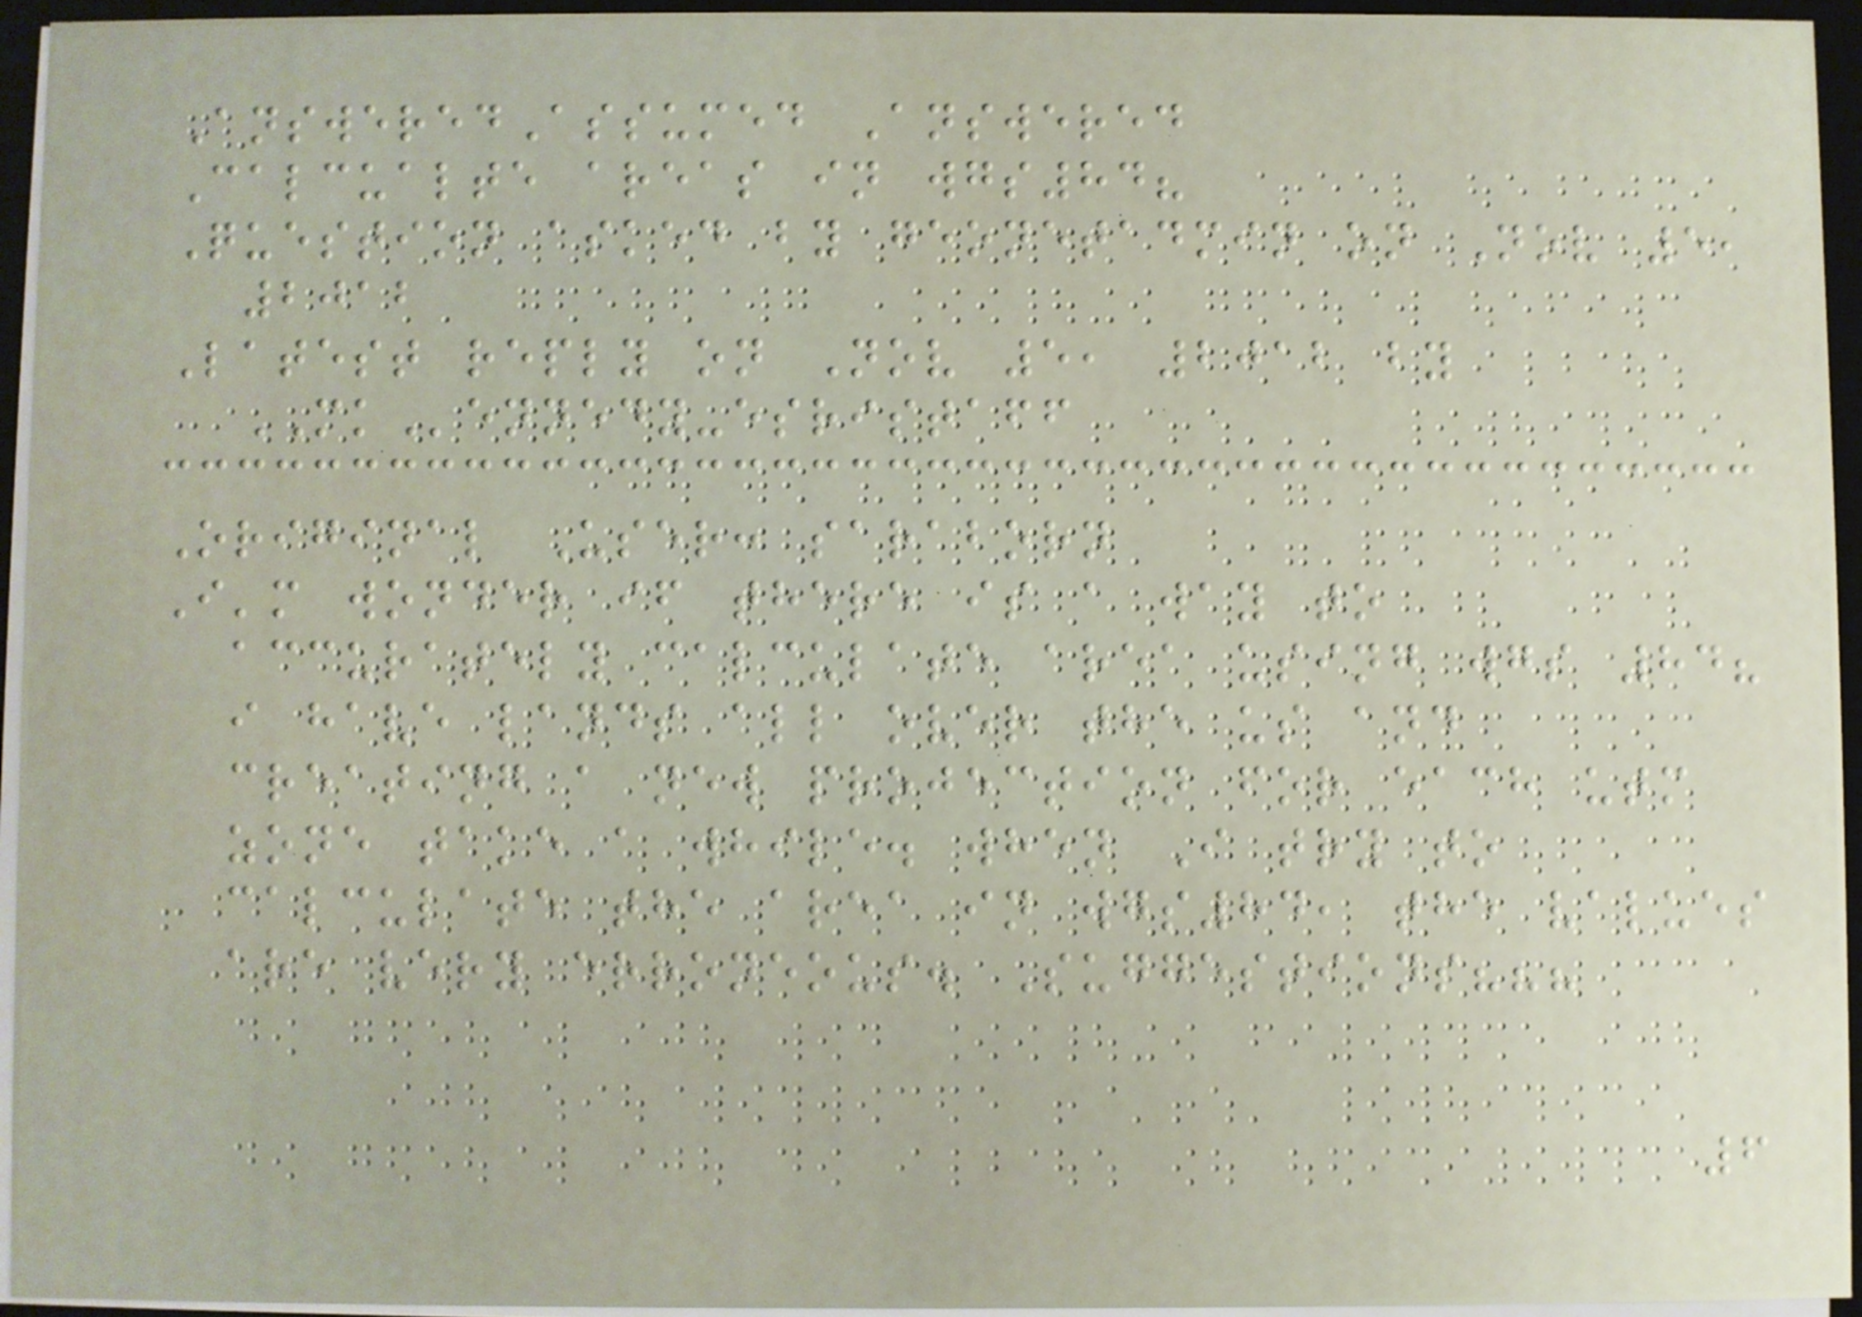AnsweredAssumed Answered
Calcualte areas in wgs84?
Question asked by geonetadmin on Nov 5,
2012
Latest reply on Nov 5, 2012 by
MKennedy-esristaff
Original User: saraborn
I'm wonder if there is a way to
accurately calculate area using wgs 84?
i have lands all over the us and
creating a new projection for each utm
zone take a while. when I try to
calculate the area in wgs84, the values
are very erroneous. Suggestions???
6
